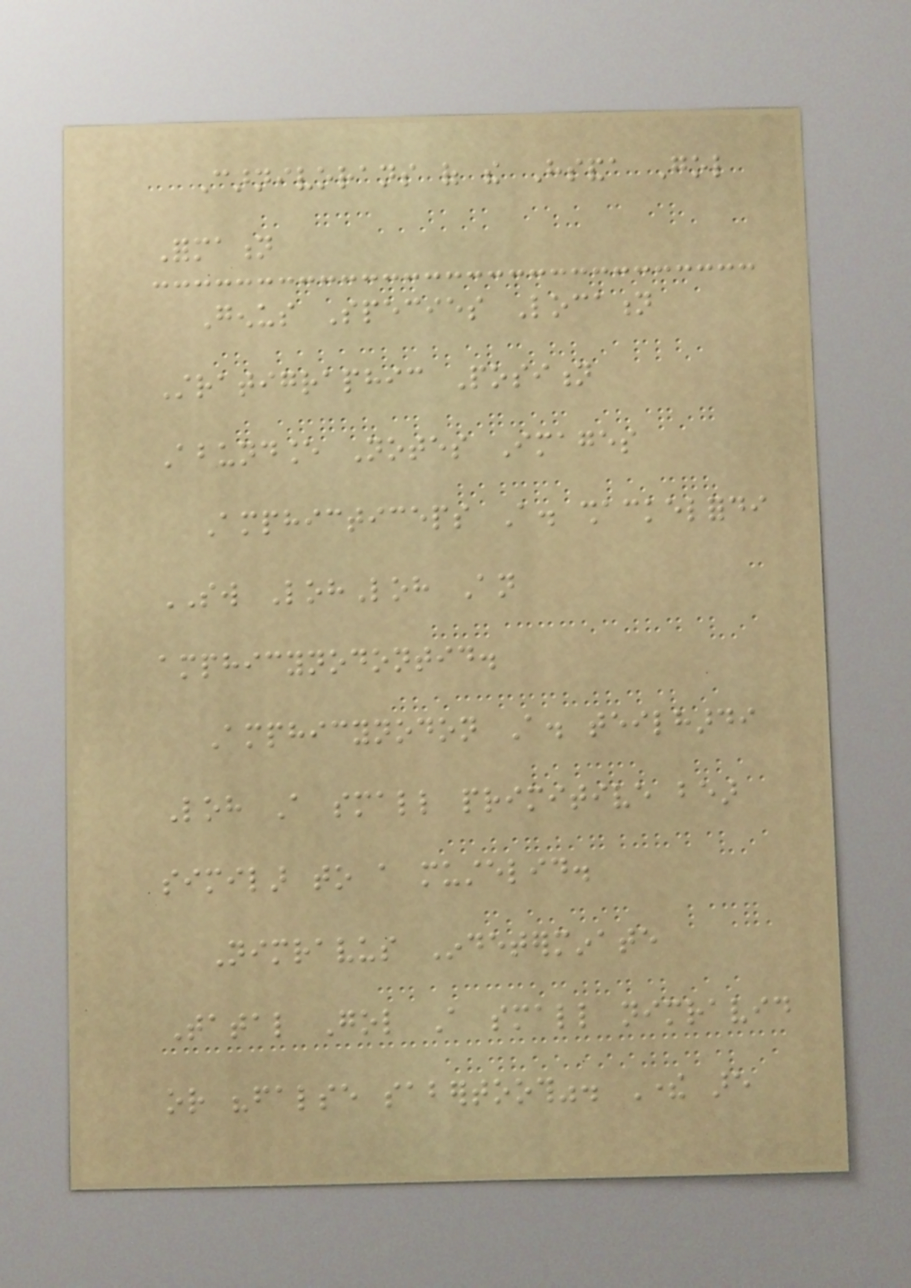Carnivorans of the Hsanda Gol
Formation
Genus Species Location
Stratigraphic Position
Abundance Notes Images
Amphicticeps A. shackelfordi
SW LohLoh An
amphicynodontid.
Amphicynodon A. teilhardi
Loh A small primitive bear
similar to a mustelid.
Nimravus Indeterminate
Tatal Gol A small nimravid
or "false sabertooth". There are
